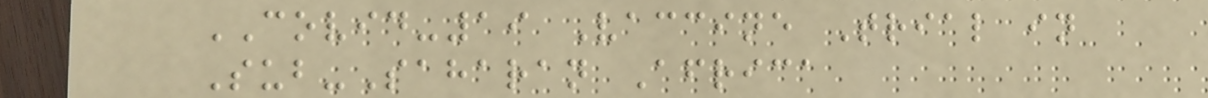COVID-19 Vaccine Trial in
Sub-Saharan Africa
